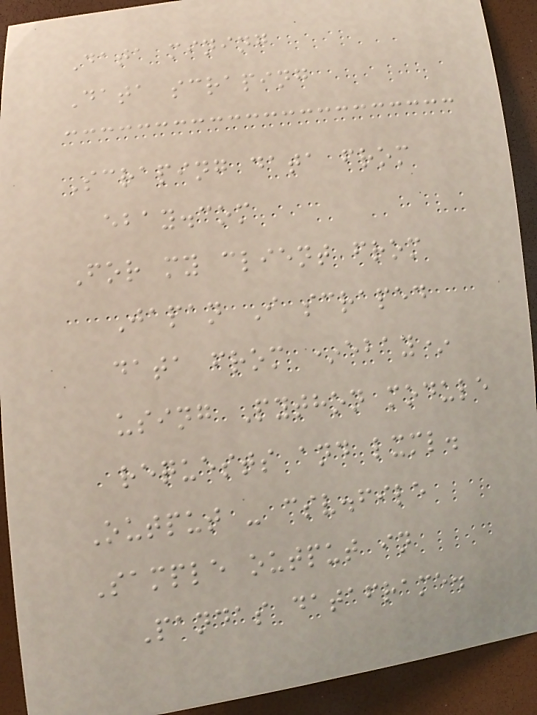Data mining
Data scraping
Scraping data from
ebay.com
For my client from
Japan I scraped
data from *ebay*
using Python module
requests and lxml.
Output - csv.file
Sample output in
Pandas dataframe.
